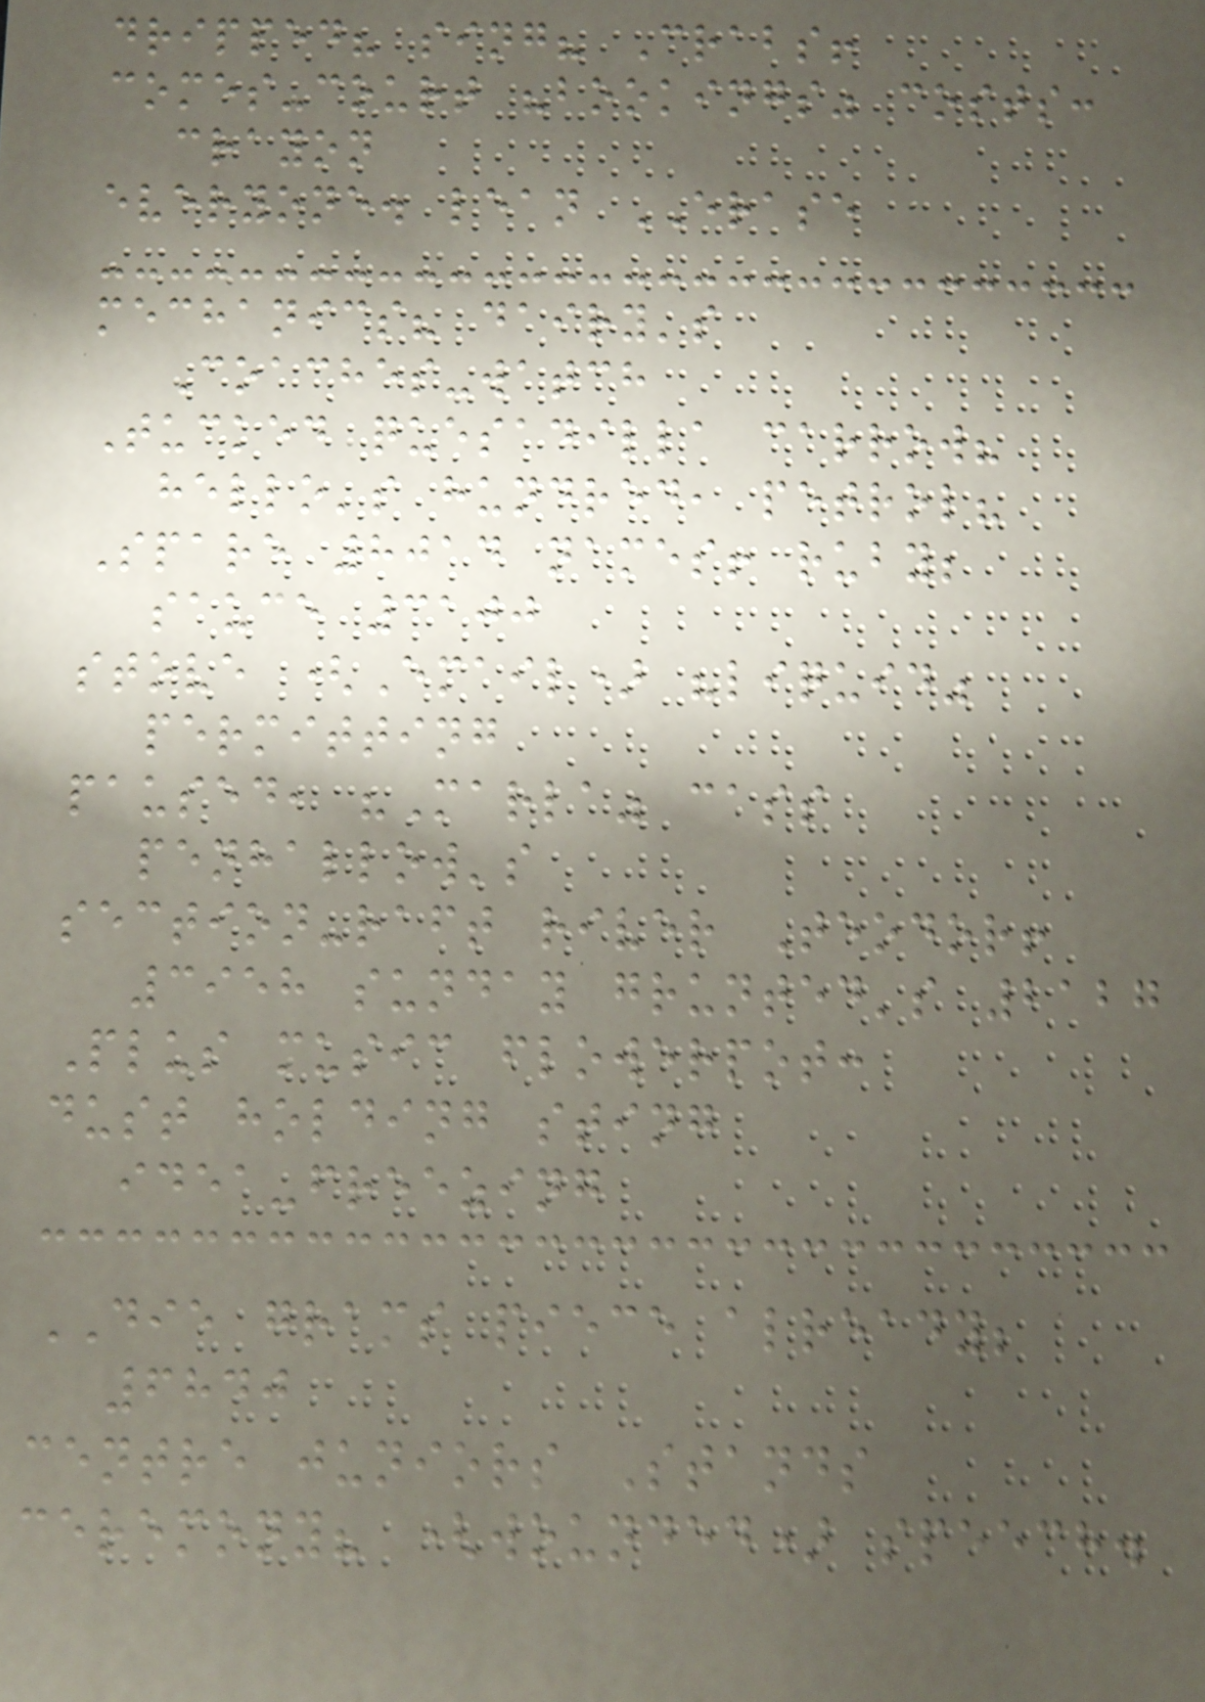dripped? sing? Crabs!
comes-court "bookings" costs:
crayon
everyone. lean ERASE
mechanics? dairy's
Coaches-watch
Tucked quesadilla carrow?
hello's hundred, petrol?
Spare 8014 names! ruby;
sauce 3100
stove (Email) "liquid"
permitting
paused, "Marla" cass
penhallow's
section-raft river Teodor!
3958 sunday grunted's 2127
Plus music flowerpot:
dust holding sting
idea-freezing
DIE grams piece already;
6840
centre juniors Stands
ceremony? (wounded) speech.
